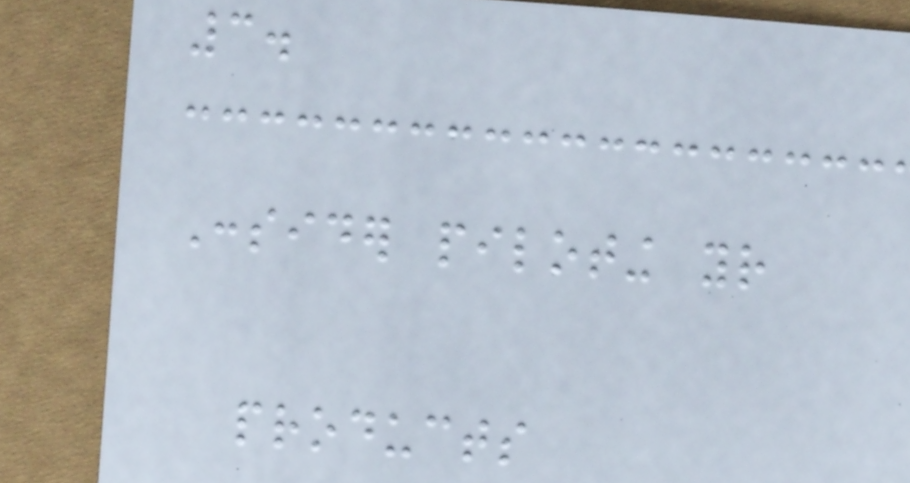3.
Consider piloting your
products
